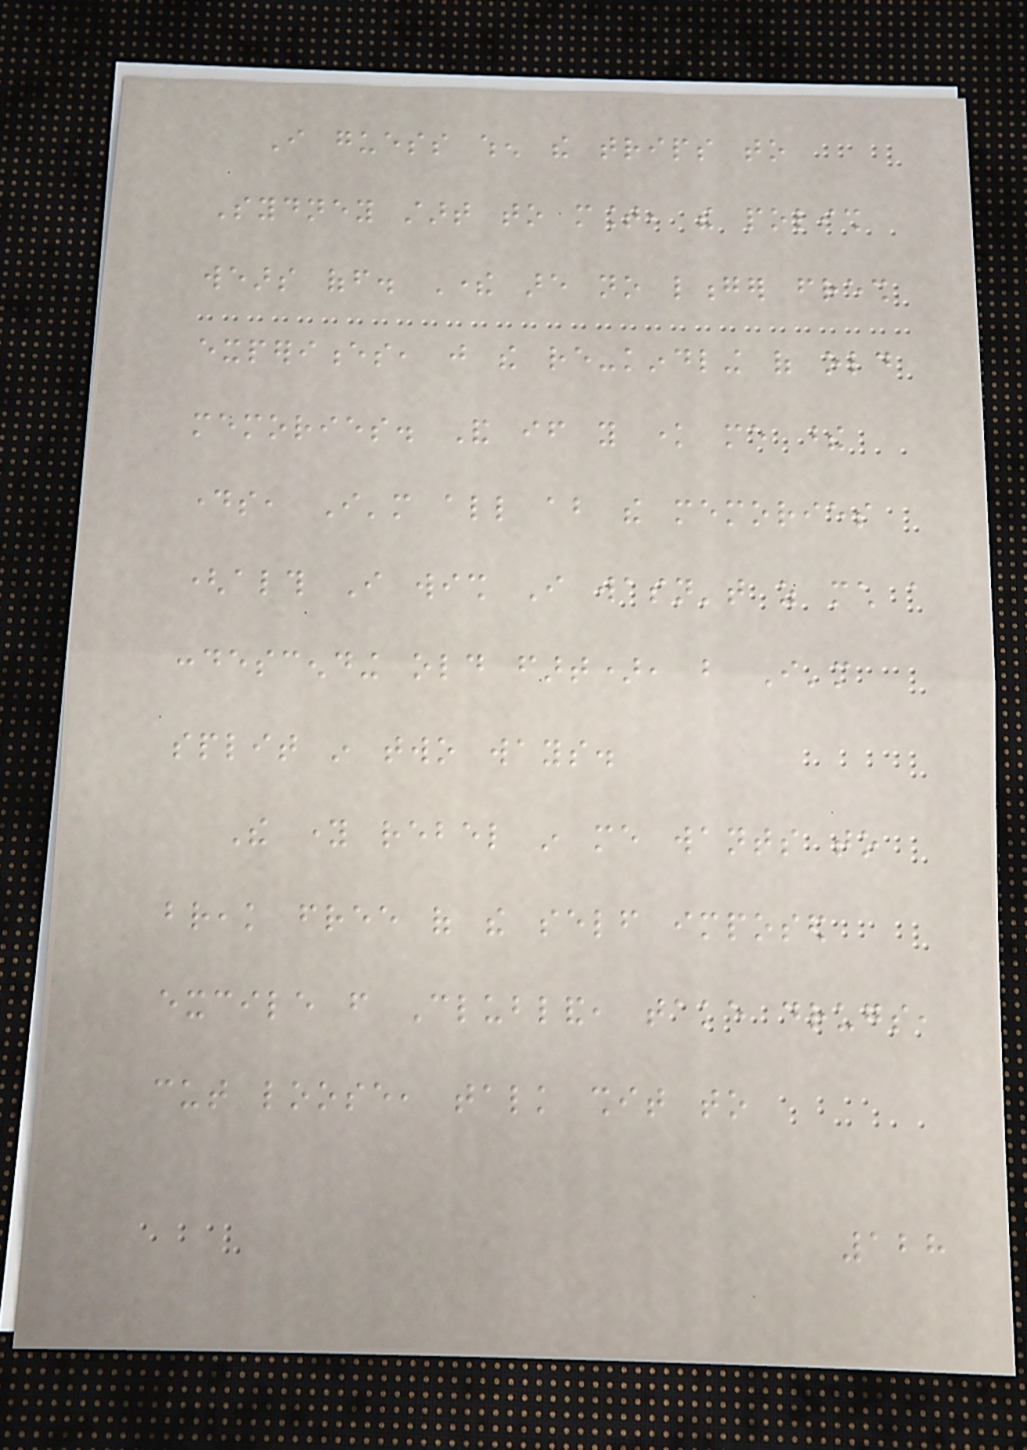I guess when the trips to
Sydney start to mount, the polish
wears off. There are no longer fresh
experiences, just the re-kindling of old
memories. And if you know me these
days, I'm all about the memories
(although I wish I wasn't as much a
condescending old fart), but I'm
split in two ways.
The young rebel in me wants to
break free of the self imposed
excile from Clubland, take drugs,
cut loose, talk shit to
128
